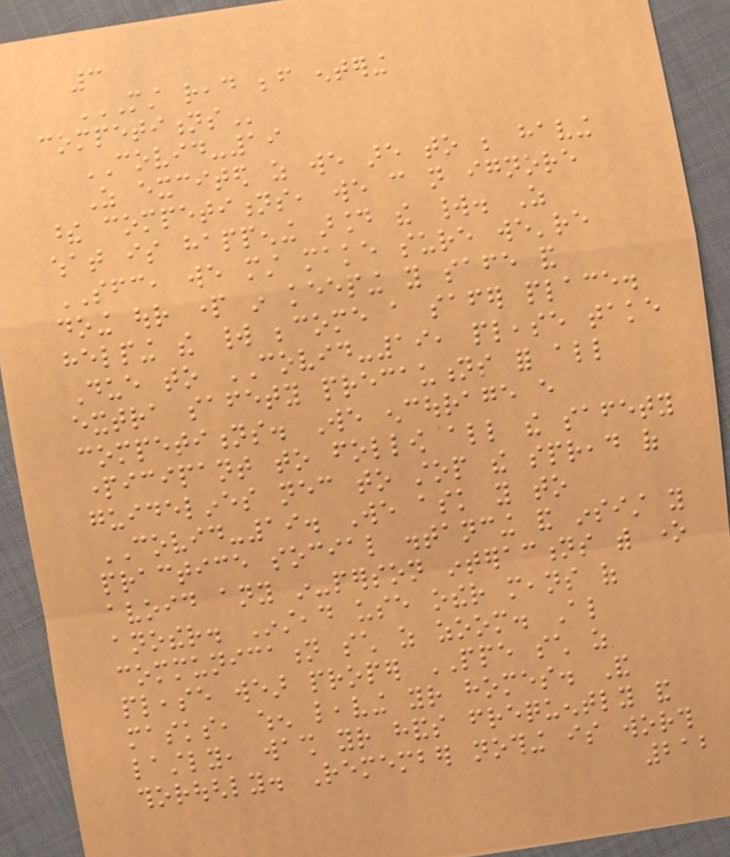3
MUST READ BEFORE ENTERING
COMPETITIONS
COVID-19
As excited as we are to be having
these competitions, we can not ignore
what is happening around the world. As
SFC, we must make sure we're
doing our part in keeping you safe and
helping the world become a safer place.
Due to COVID-19, please take
extra safety precautions for all
competitions. We encourage every
participant to follow all the safety
guidelines necessary to stop the spread of
COVID-19. We ask you to
practice social distancing and insist you
avoid any in-person interactions with one
another. Instead use other means of
communication such as zoom. Also
please wear proper PPE such as
masks, when leaving your homes. And
lastly, wash your hands frequently and
thoroughly. Remember nothing is worth
212
